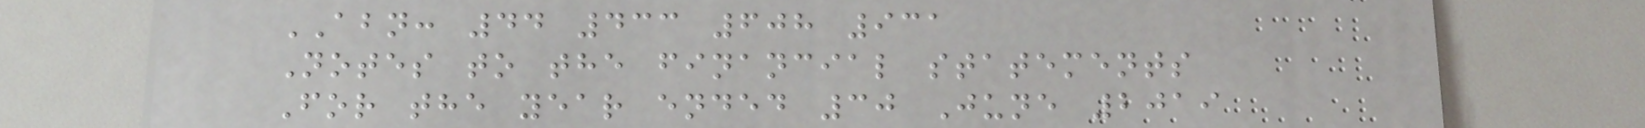ABN: 44 433 608 931
Notes to the financial statements
For the year ended 30 June 2019
